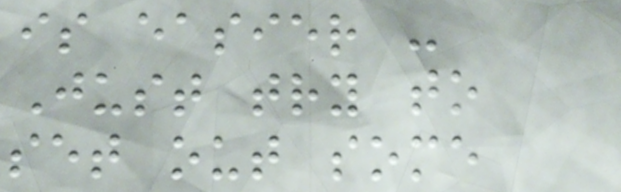is easier -
Just try to
set out some
